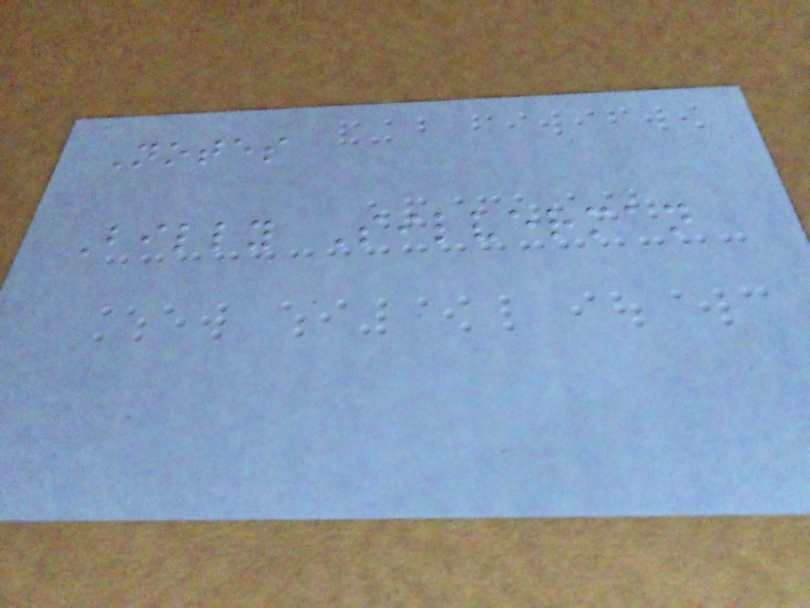Notes
Billy Silverman
